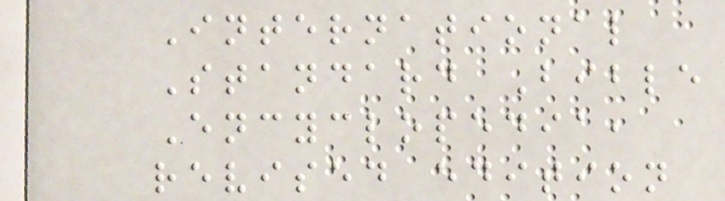International
Standard Bible
Encyclopedia,
revised edition
